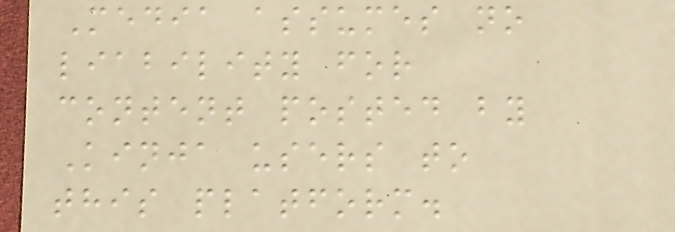Media assumes no
liability for
content posted by
Kinja users to
this platform.
